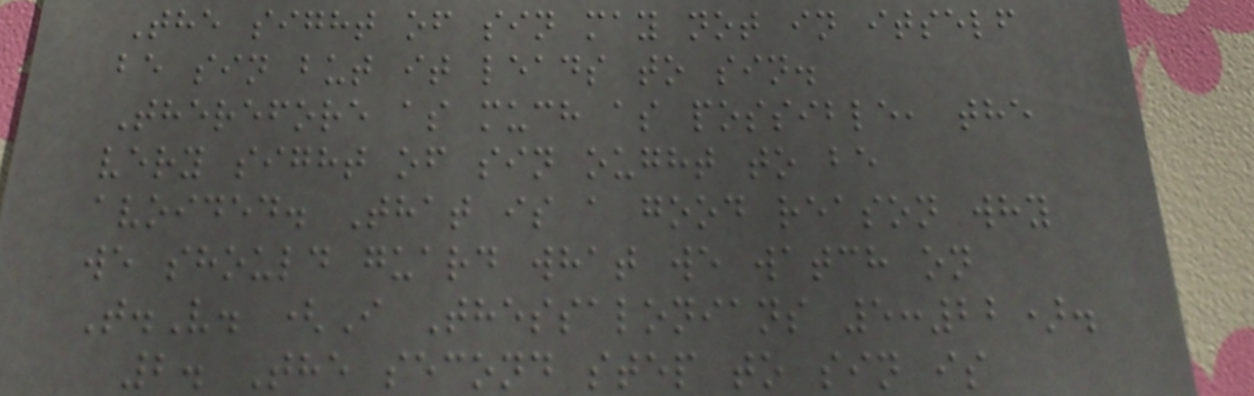The sight of sin may not in itself
be sin but it leads to sin.
Therefore as much as possible, the
very sight of sin ought to be
avoided. That is a good reason why
we should guard what we watch on
T.V. (I Thessalonians 5:22).
2. The second step to sin is
